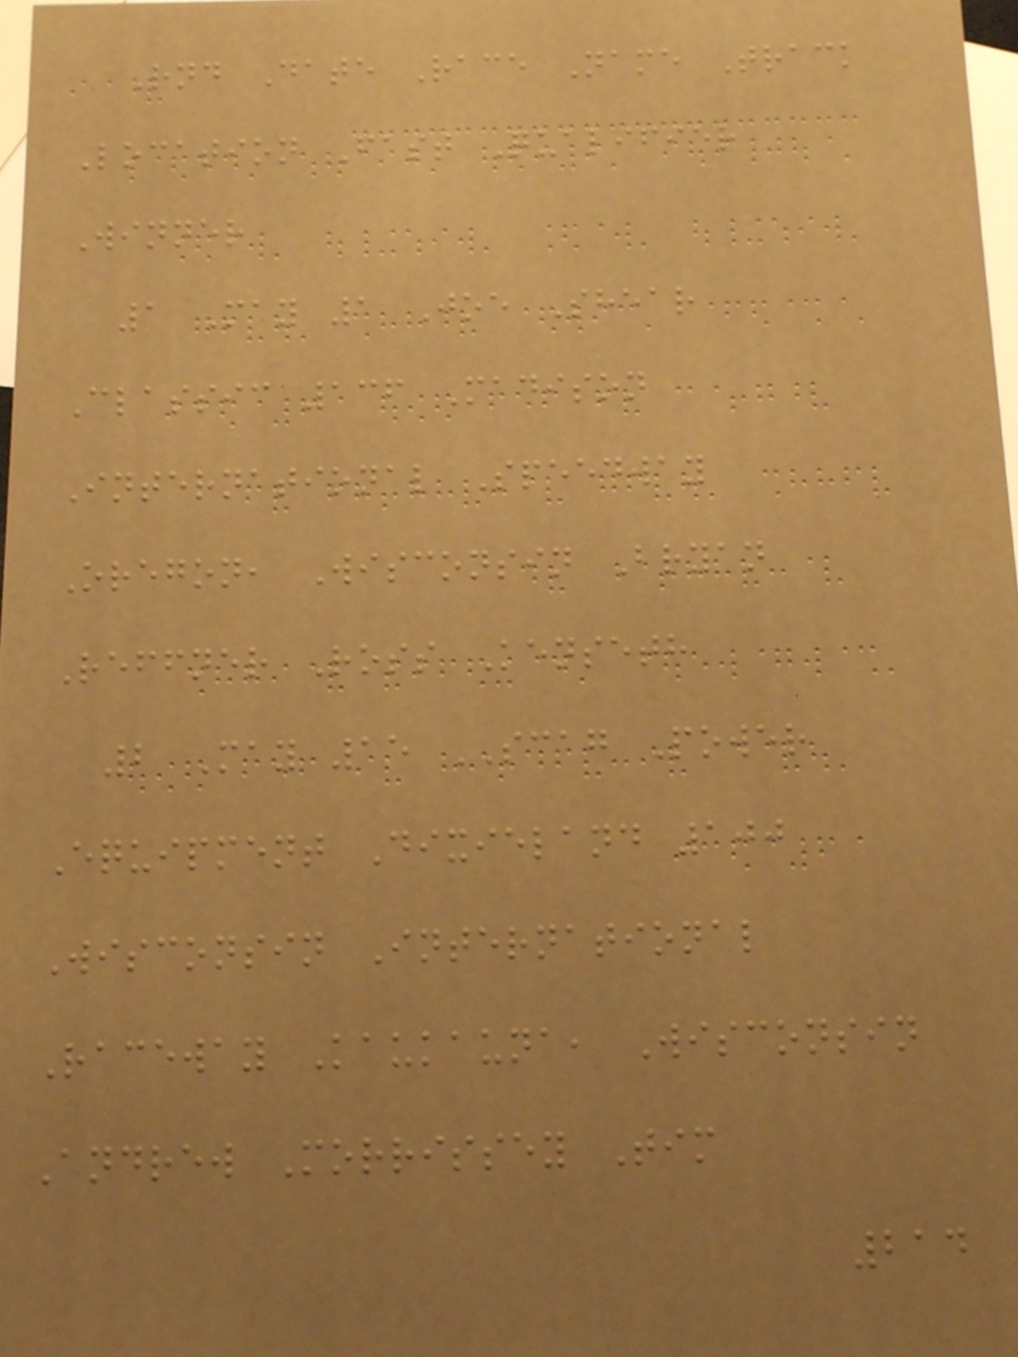Rnd Date Race Name Track
Location Fast Qualifier
Winner
1 May 1 Joe Shear
Classic 136 Madison
International Speedway
Oregon, Wisconsin Bryan
Reffner Ross Kenseth
2 May 15 SCAG Power
Equipment Dixieland 100
Wisconsin International
Raceway Kaukauna, Wisconsin
Andrew Morrissey Tim
214
